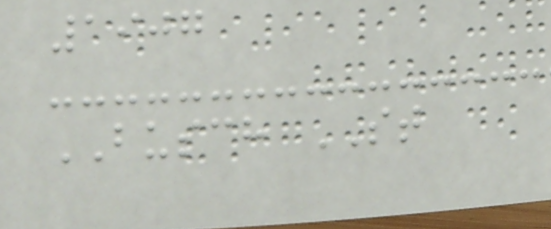1907
BUSCH ST
